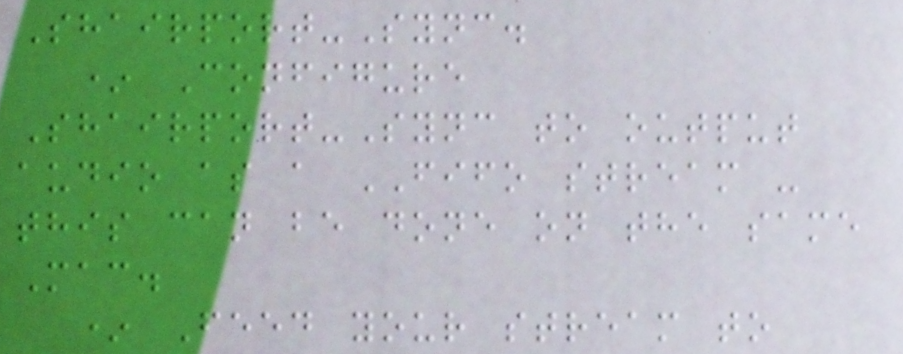Shairport-Sync.
* Configure
Shairport-Sync to output
audio as a FIFO stream -
this can be done on the same
Mac.
* Feed your stream to
